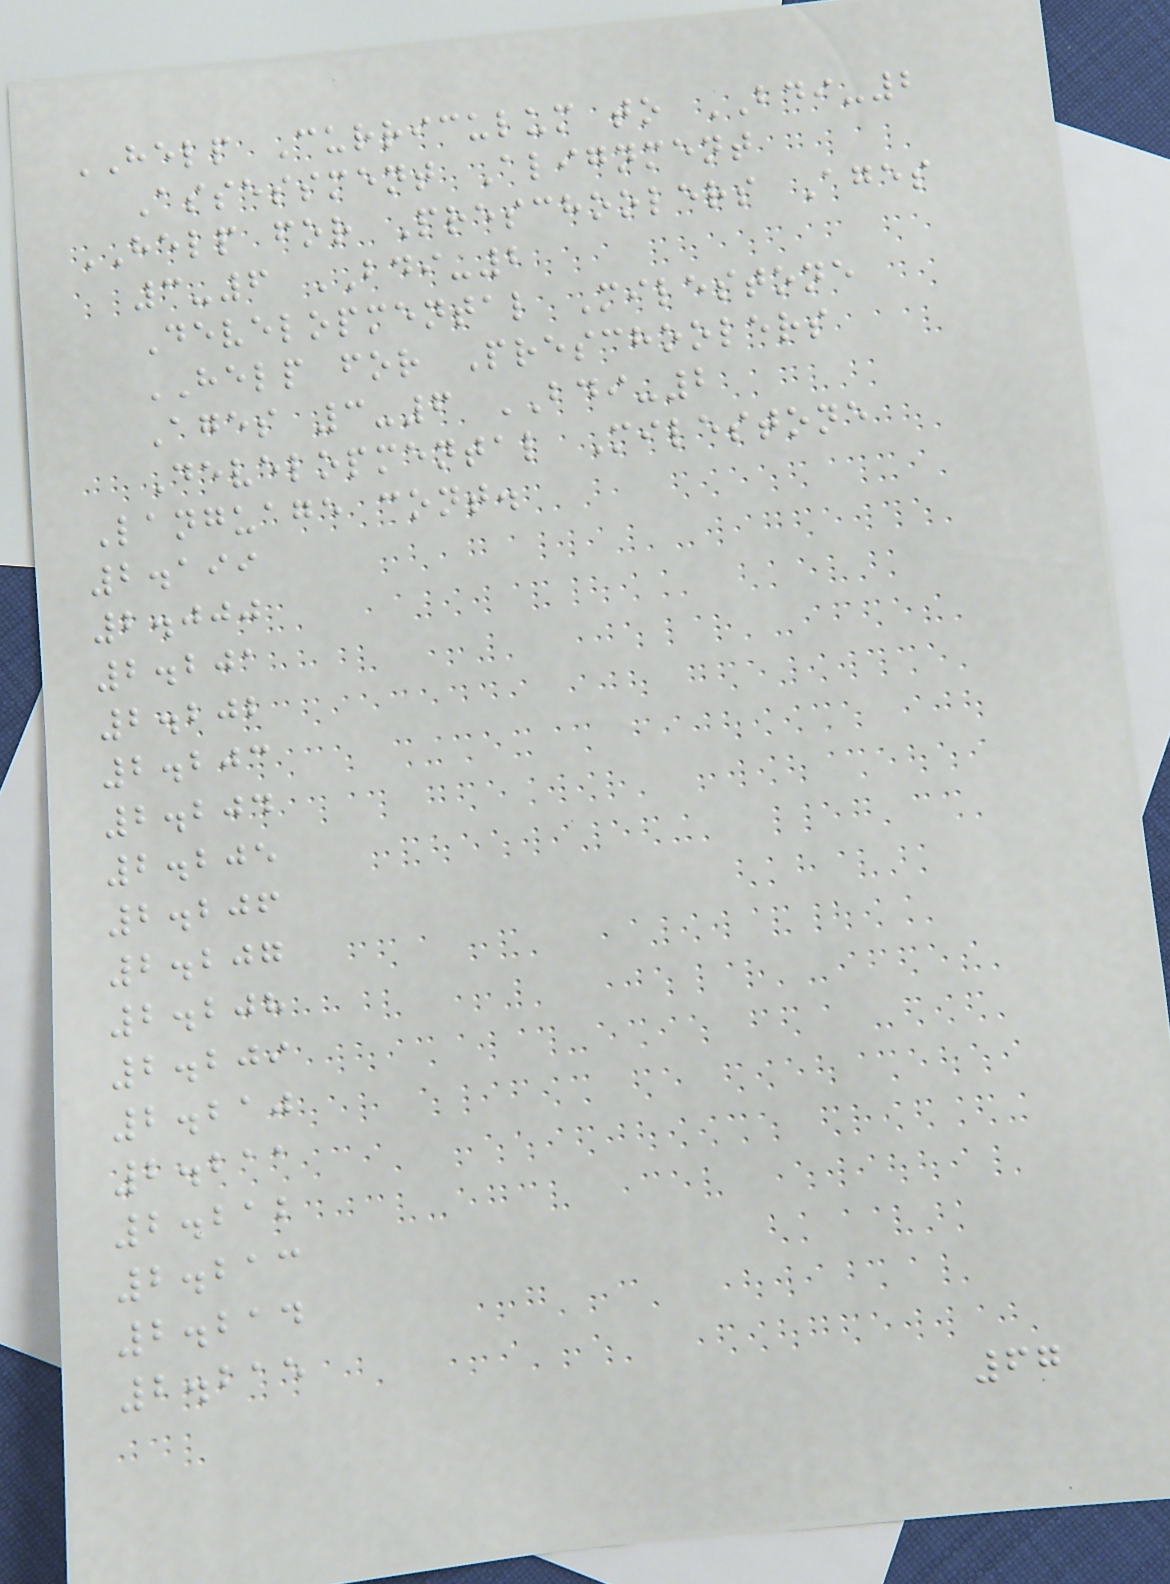HELP Curriculum to BDI-2
Assessment Alignment
HELP for Preschoolers Ages
3-6 BDI-2
Developmental Milestone
HELP for Preschoolers
Ages 3-6 BDI-2
Developmental Milestone
Language cont.
2.199
2.000
2.201
2.202
2.203
2.204
2.205
2.206
2.207
2.208
2.209
2.210
2.211
2.212
2.213
2.214
2.215
67
